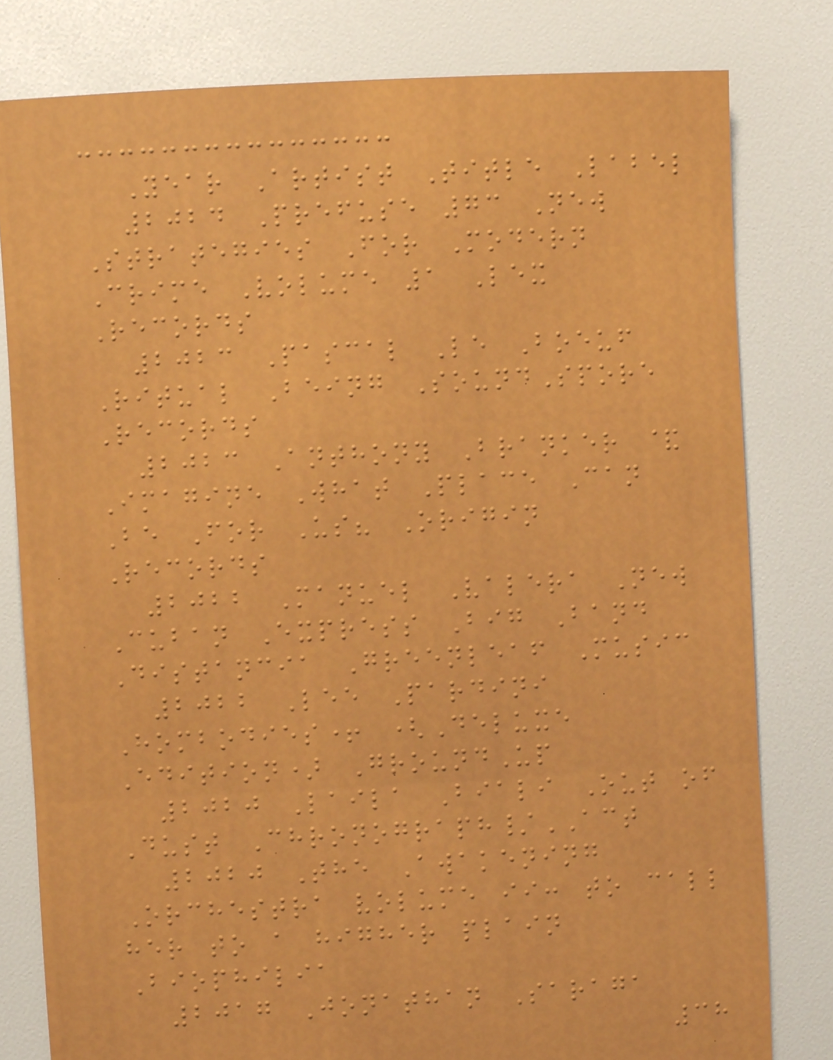Year Artist Title Label
2024 Prefuse 73 New
Strategies For Modern
Crime Volume 1 Lex
Records
2023 Pascal Le Boeuf
Ritual Being SoundSpore
Records
2023 Anthony Branker &
Imagine What Place Can
Be For Us? Origin
Records
2022 Manuel Valera New
Cuban Express Big Band
Distancia Greenleaf Music
2022 Lee Pardini
Hombodies+ (Deluxe
Edition) GroundUp
2020 Laila Biali Out of
Dust Chronograph/ACT
2020 The Awakening
Orchestra volume ii: to call
her to a higher plain
Biophilia
2017 Jonathan Saraga
38
